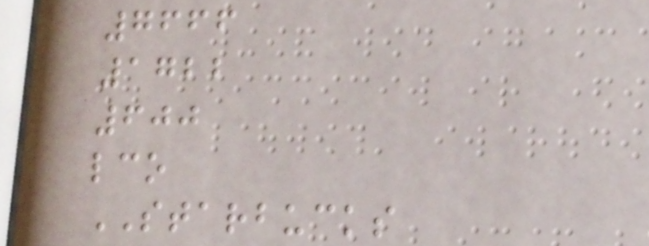7666
1722
600
lco
STARBUCKS
